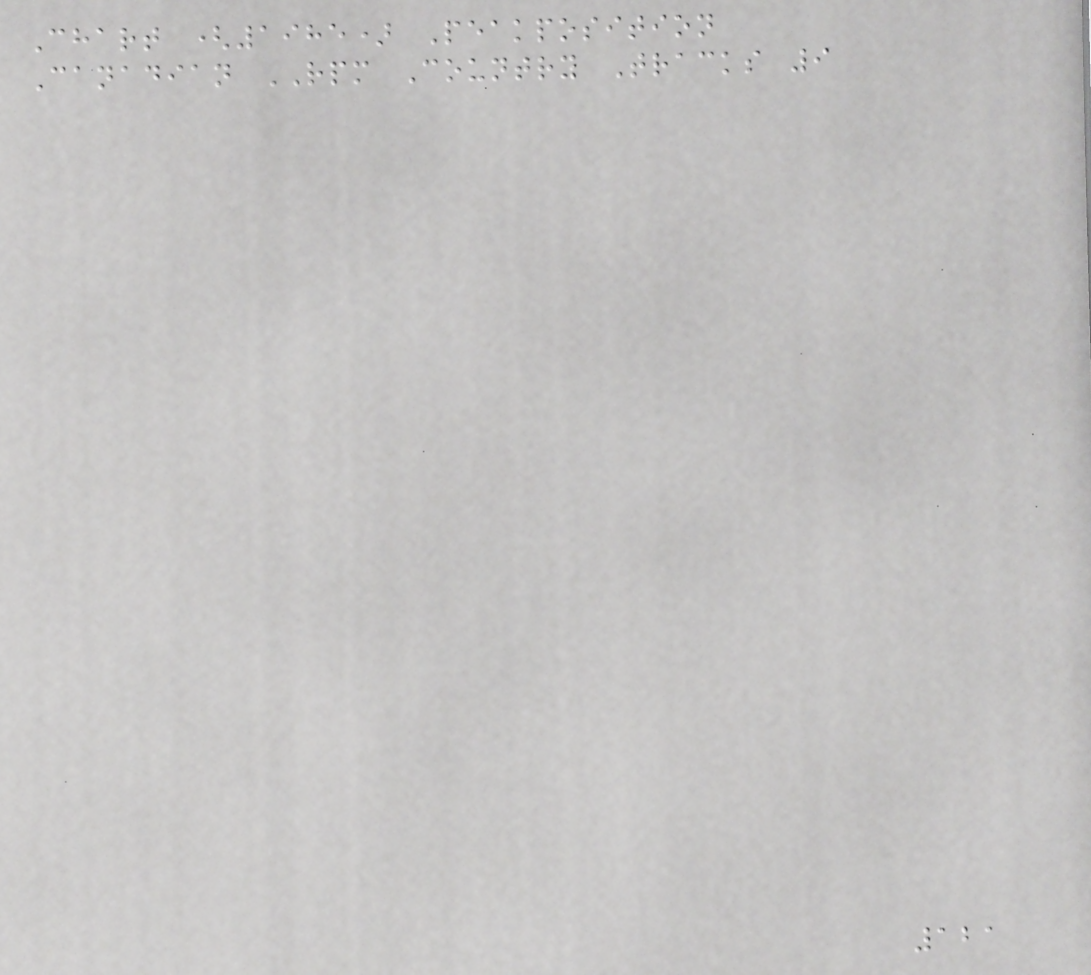Chart (1985) Peakposition
Canadian RPM Country Tracks 9
121
